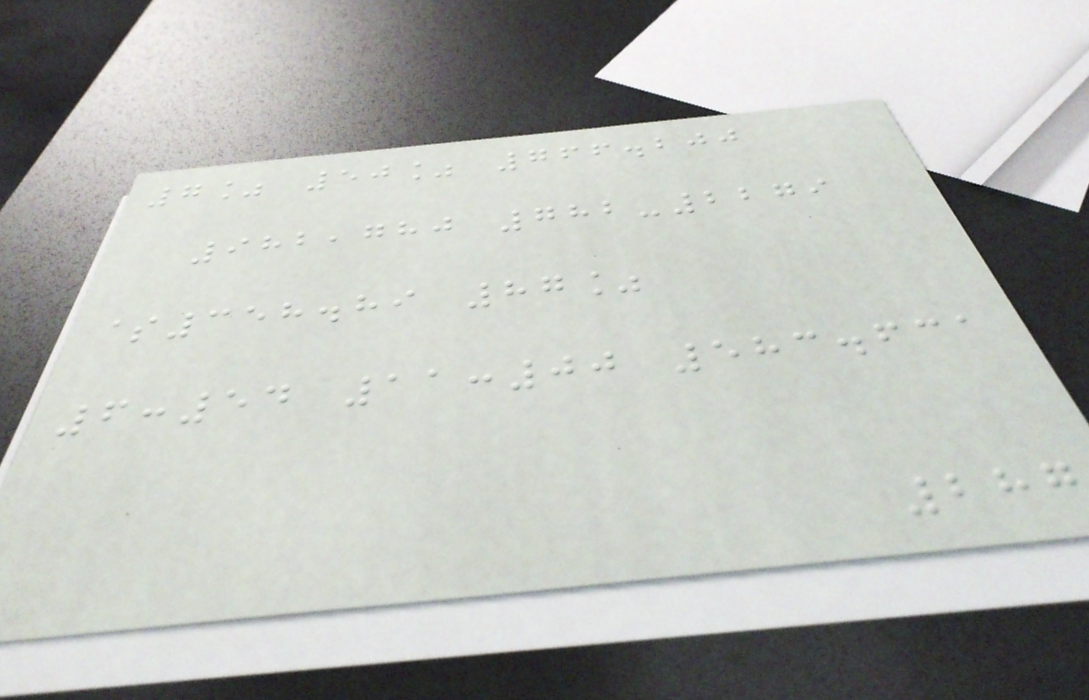7% 50% 766.200
982,780 782-2279
$358.89 87%
6:54 11:00 583.631
287
